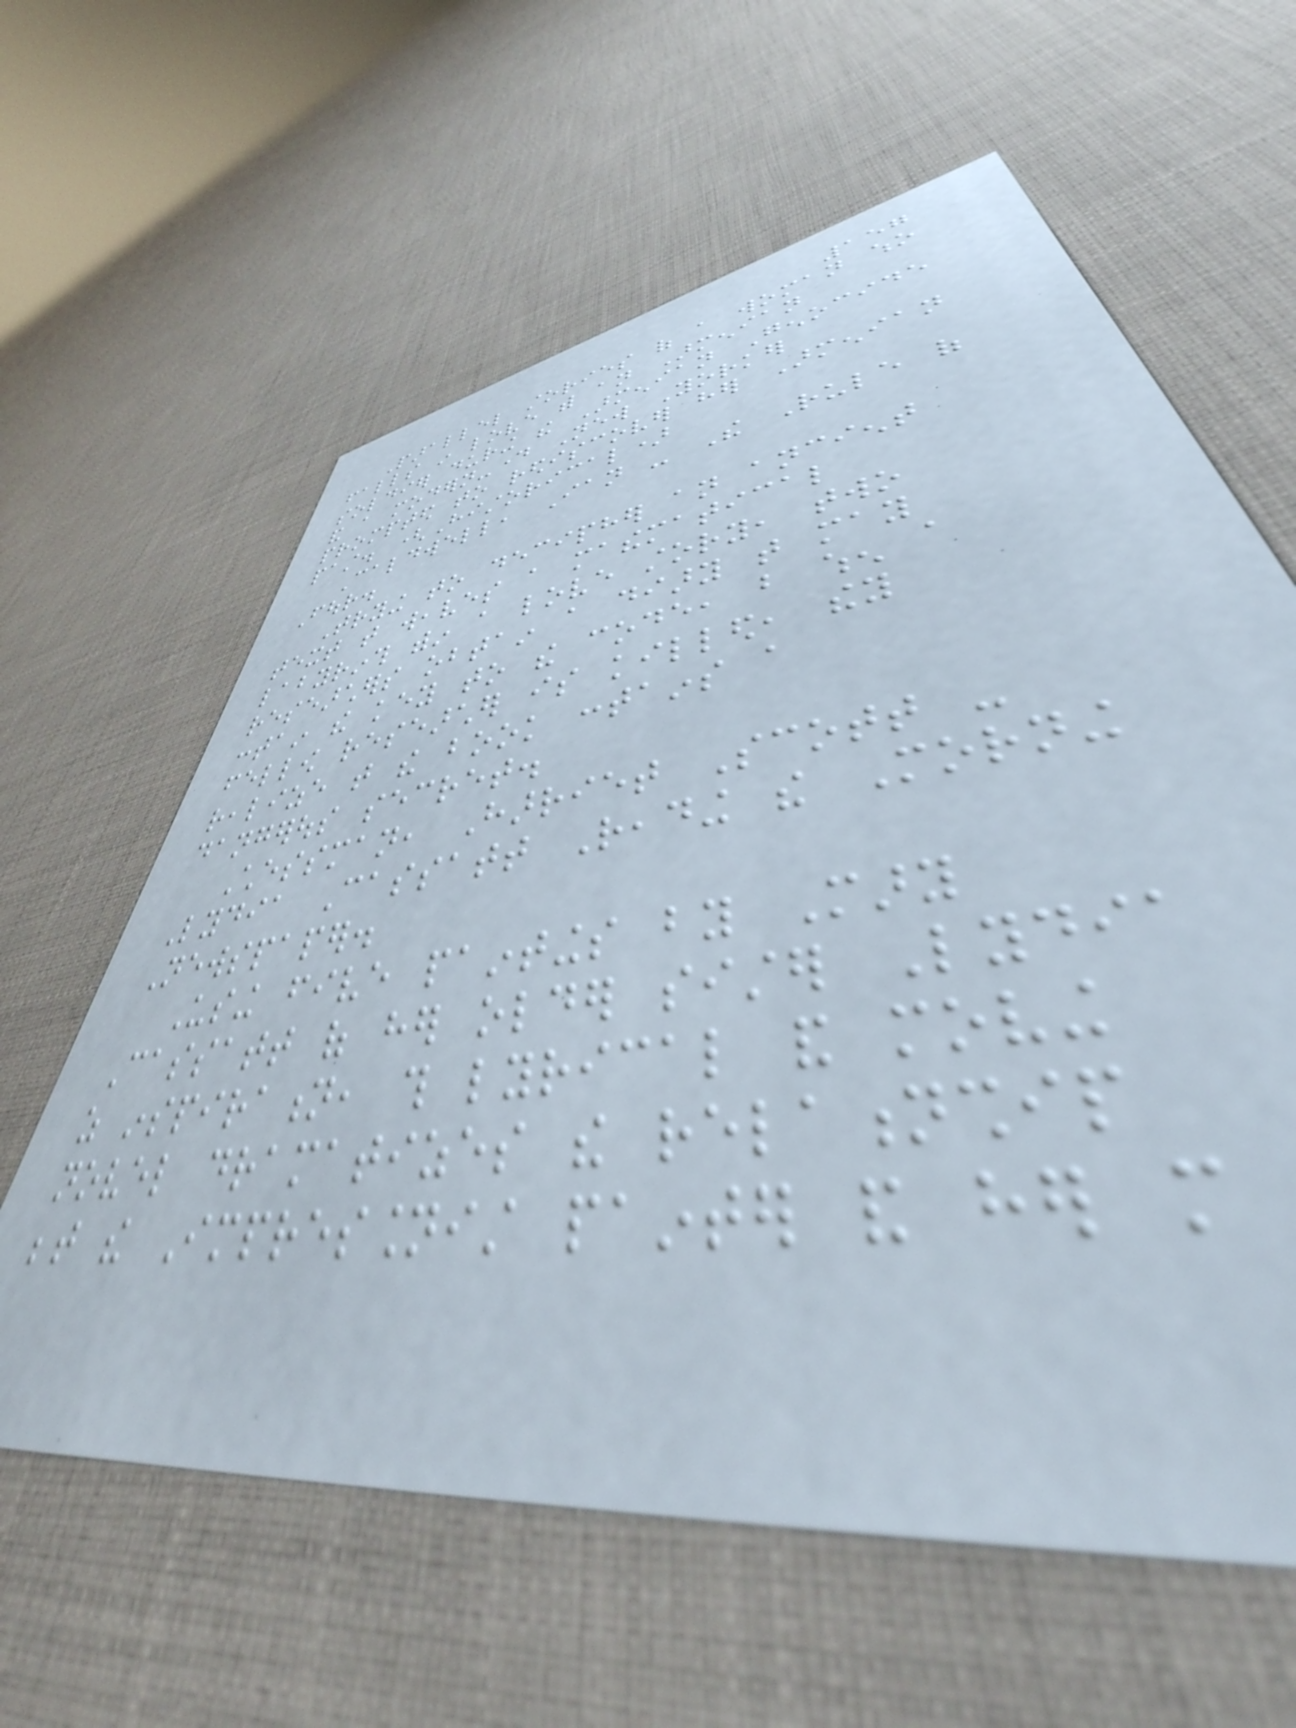157
Parallel stories of a woman who
falls in love with an Armenian
soldier during the Armenian Genocide
and a modern-day New Yorker
prompted to rediscover her Armenian
past. (Historical)
Caldwell, Ian - The Rule of
Four.
Trying to decipher an ancient
text that weaves a mathematical
labyrinth within a love story, two
researchers obtain a diary that may
contain the key to the code, but when a
fellow researcher is killed, they
realize that the book contains a
dangerous secret.
Chessman, Harriet Scott -
Lydia Cassatt Reading the Morning
Newspaper.
Using five paintings by Mary
Cassatt of her older sister Lydia
as inspiration, this lyrical and moving
novel dramatizes the relationship
between the Impressionist painter and her more
